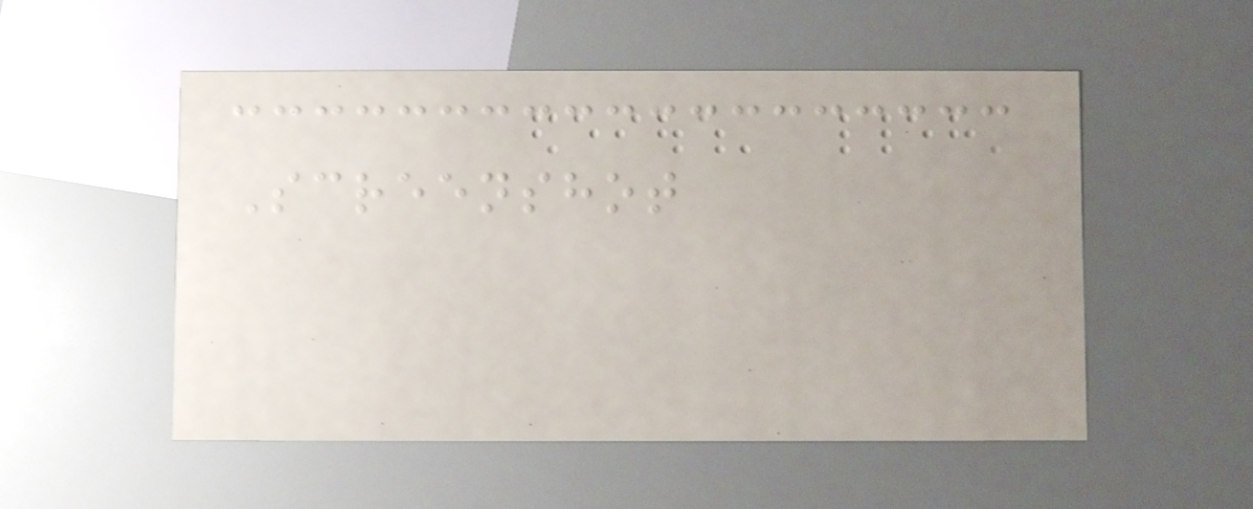Screenshot
